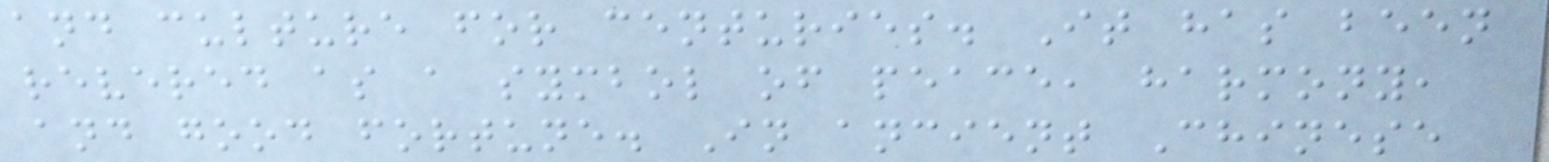and culture for centuries. It has been
revered as a symbol of peace, harmony,
and good fortune. In ancient Chinese
